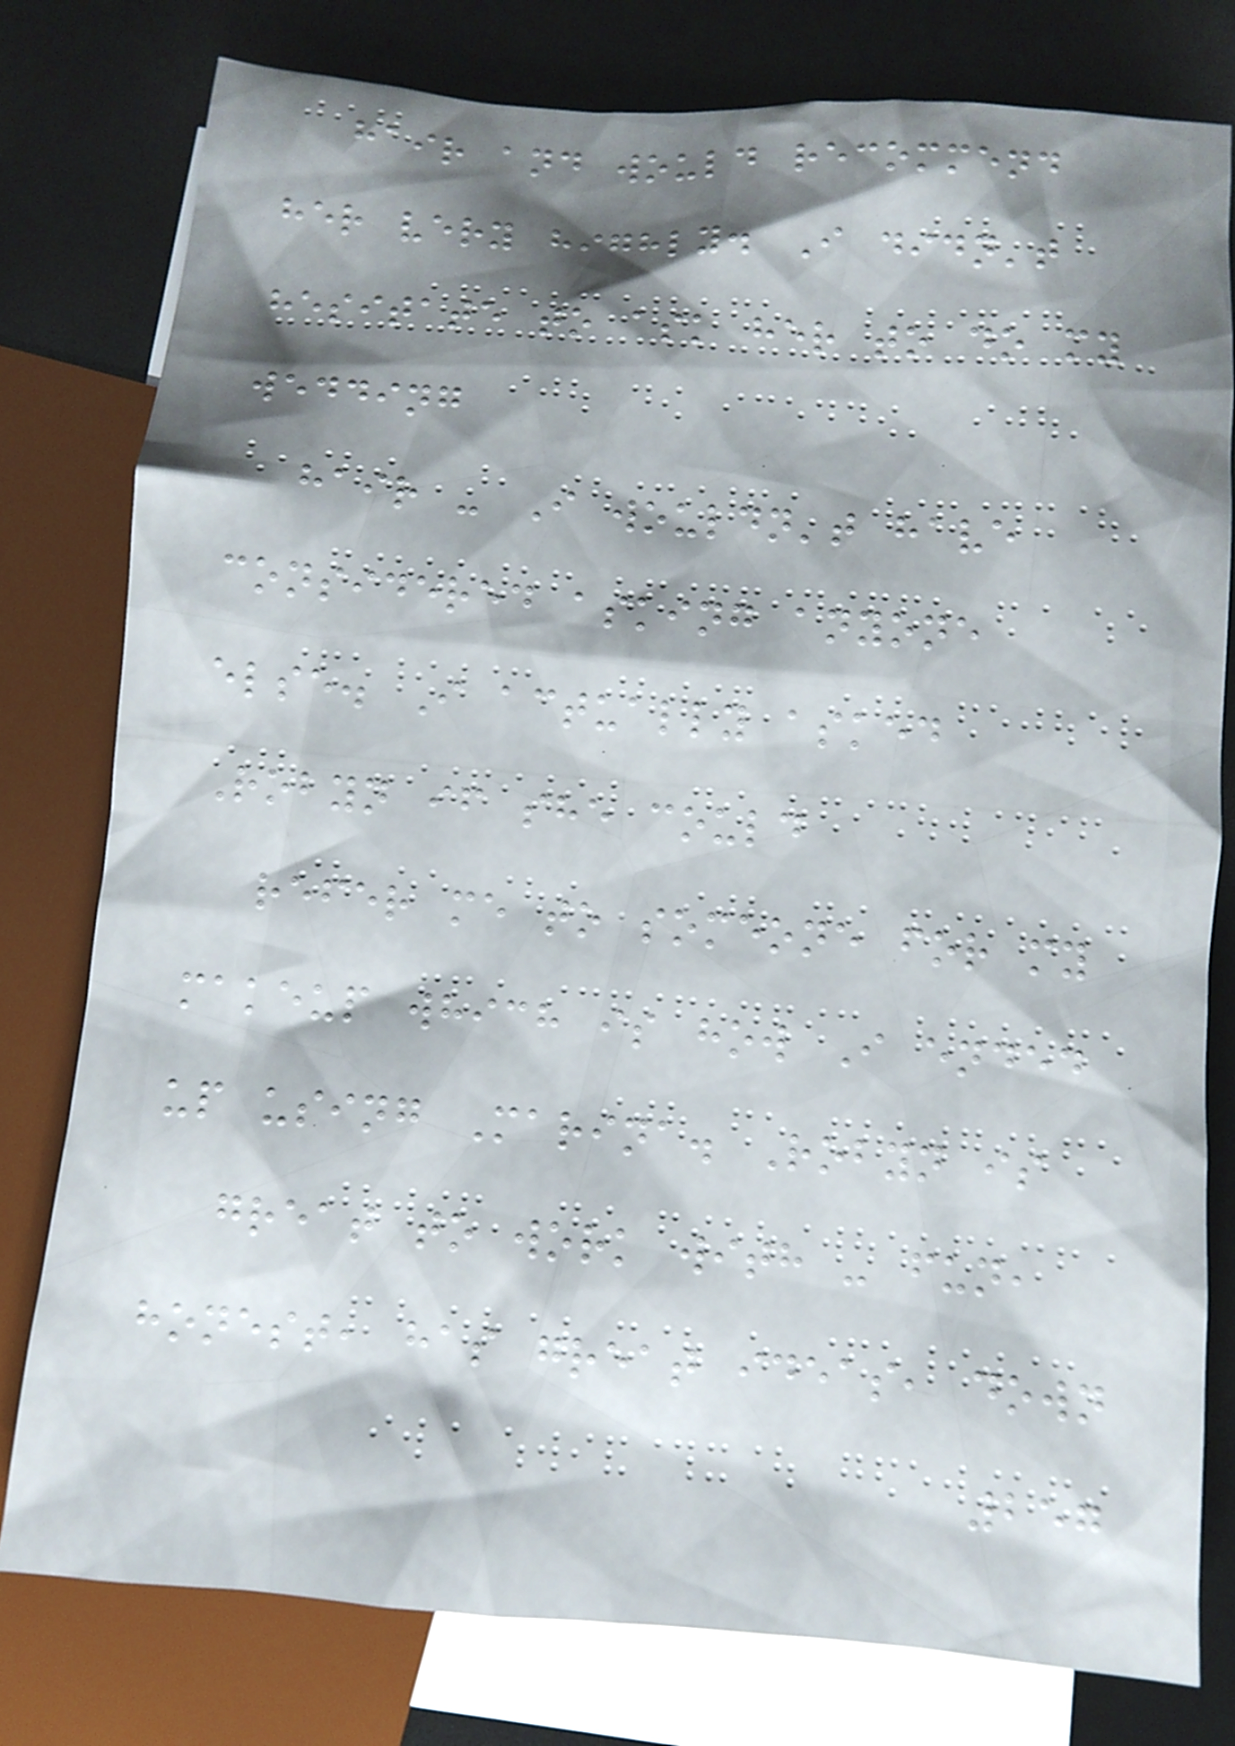hair and would recommend
her very highly. I didn't
hesitate to ask her to do my
wedding
hair - I wouldn't have
considered asking anyone
else. I actually asked
Robyn if she could
refer me to someone for my
makeup which is how I ended
up using Marina. Robyn is
great to work with - fun,
honest, has great ideas, down
257
